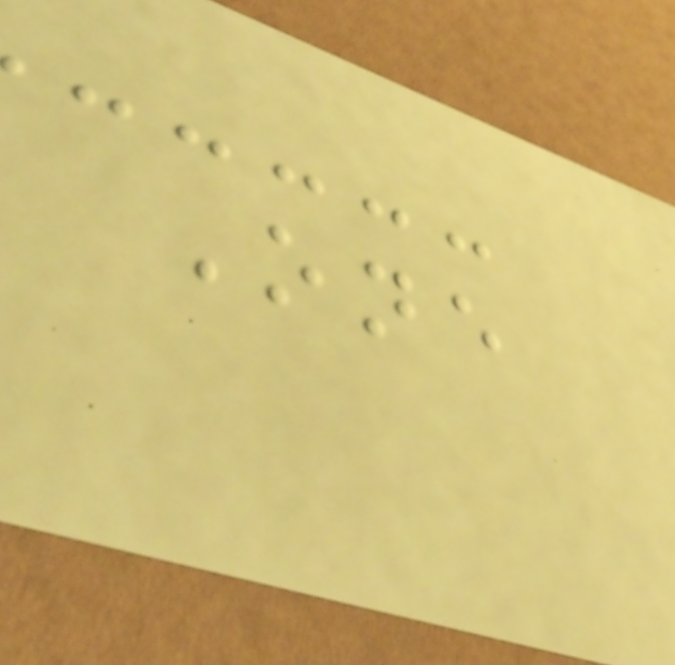One
